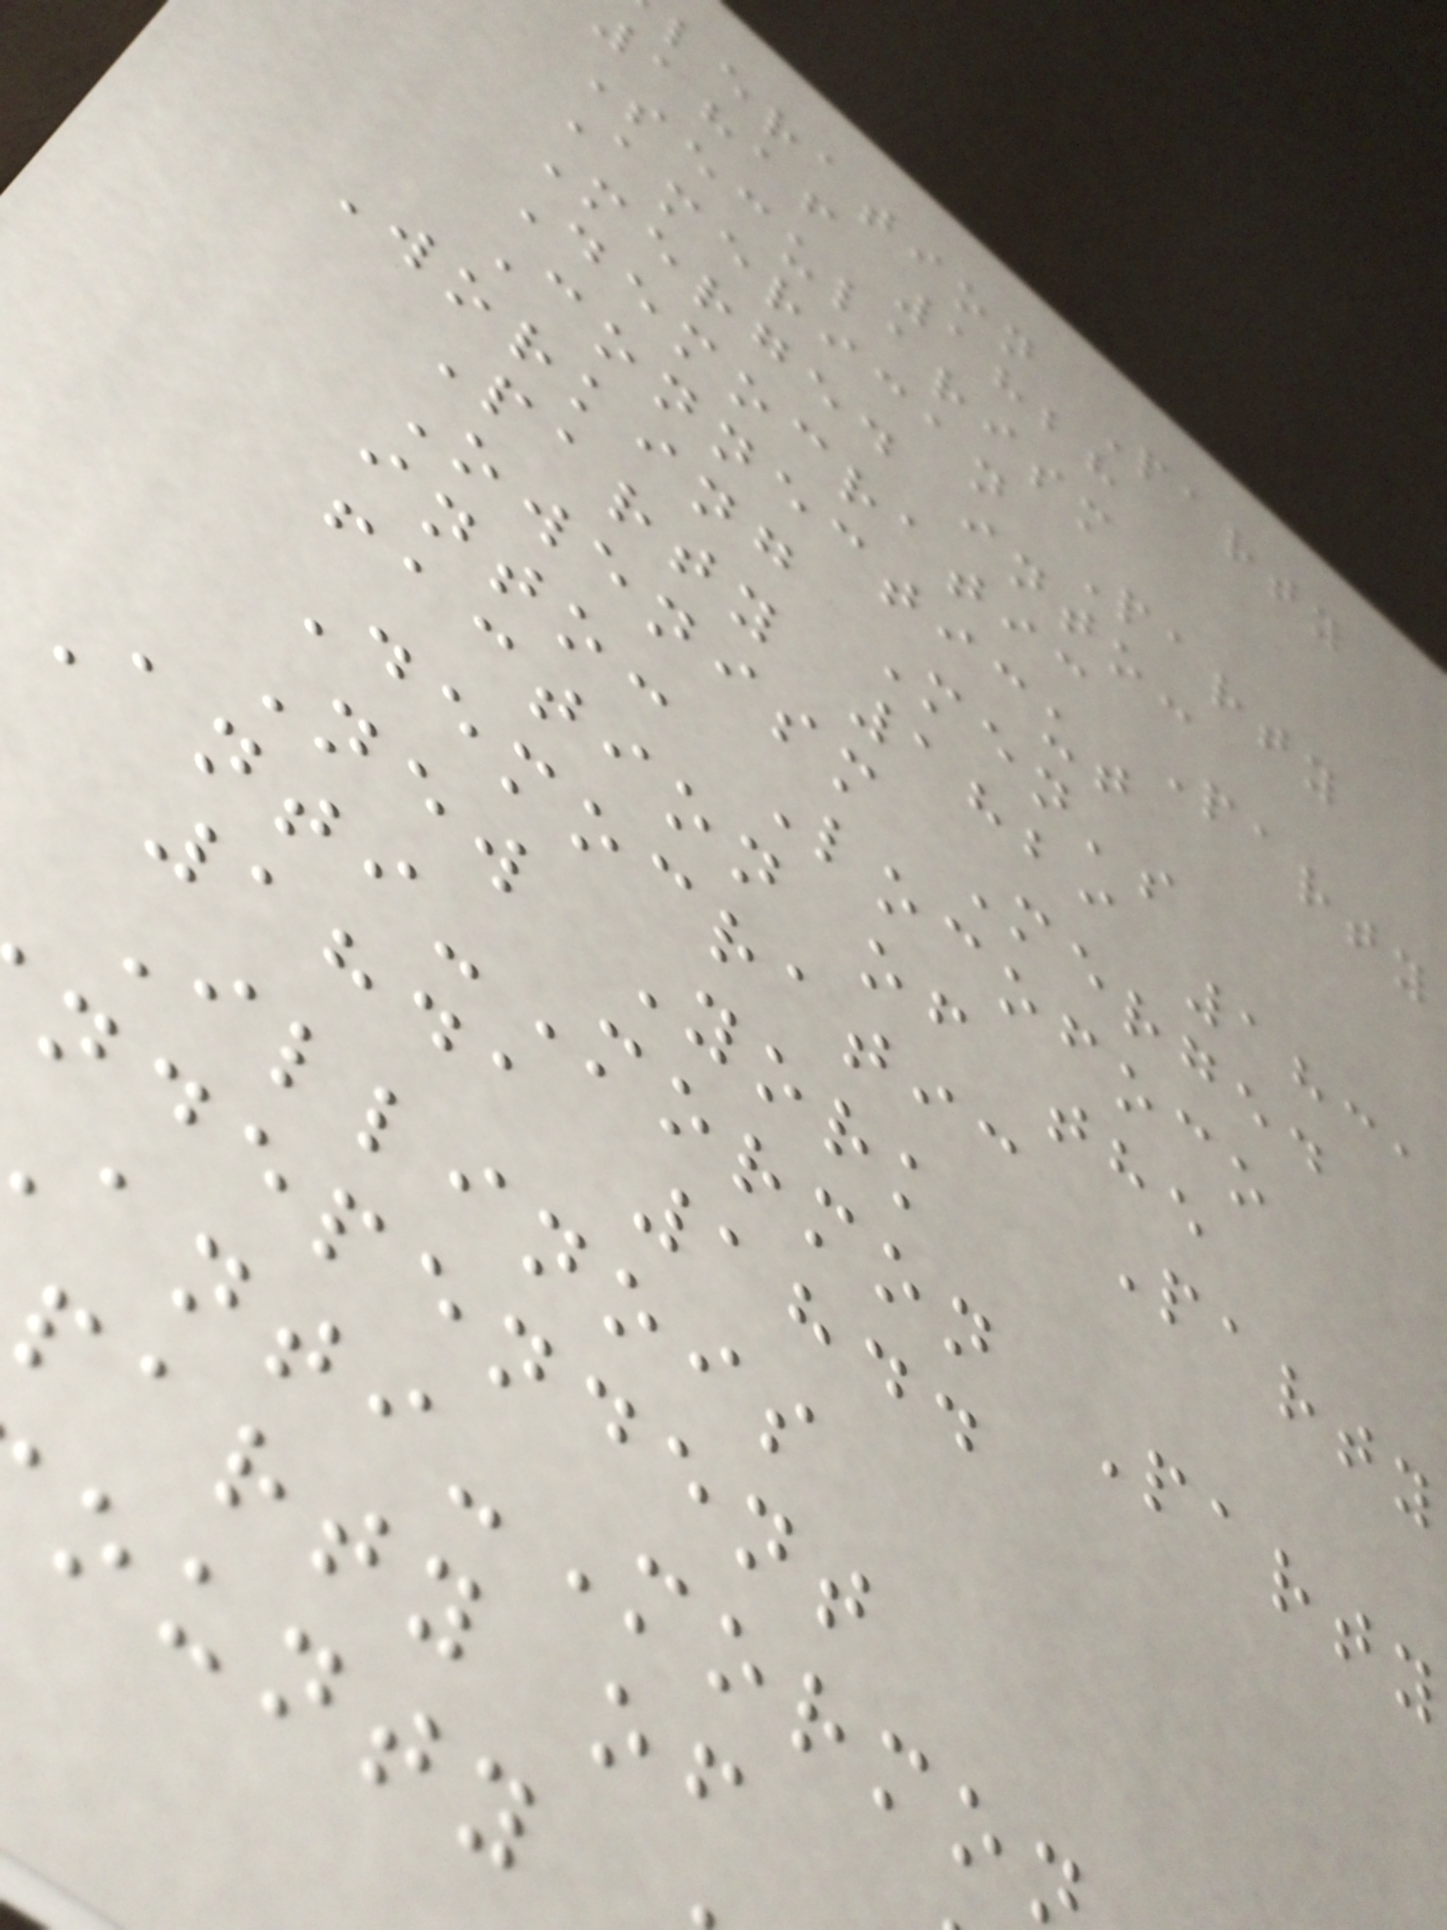leration Party
1816 1828
Secularism
American Party
Merged into:
Democratic Party
Connecticut
Working Men's
Party 1829 1831
Owenism Merged
into: Locofoco
faction of the
Democratic Party
New York
Anti-Mormon Party
1841 1844
Illinois
ndependent
party of
ounty
